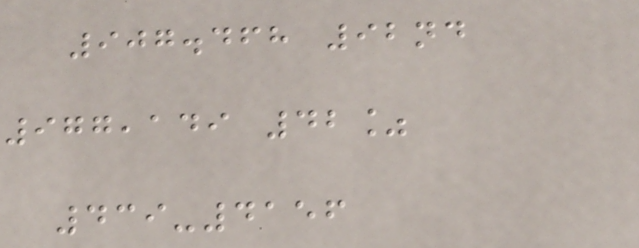907.468 92nd
977,149 42%
439-4156
